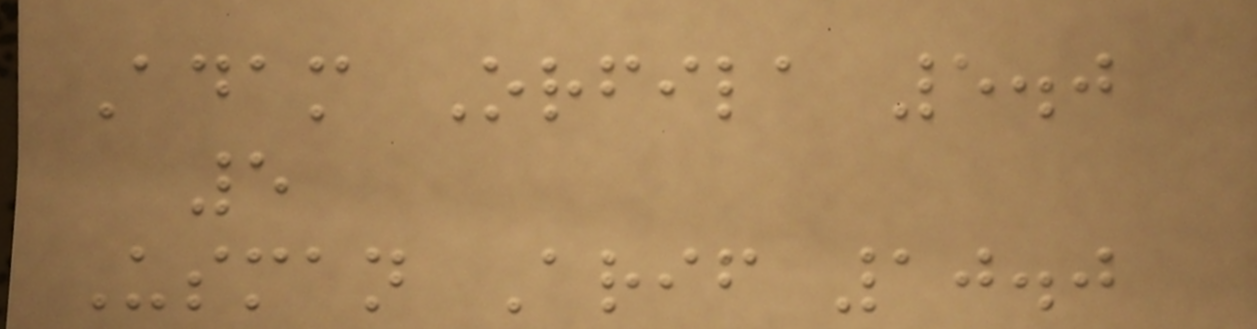Adam Orfila 5.0
5
Usman Arif 10.0
